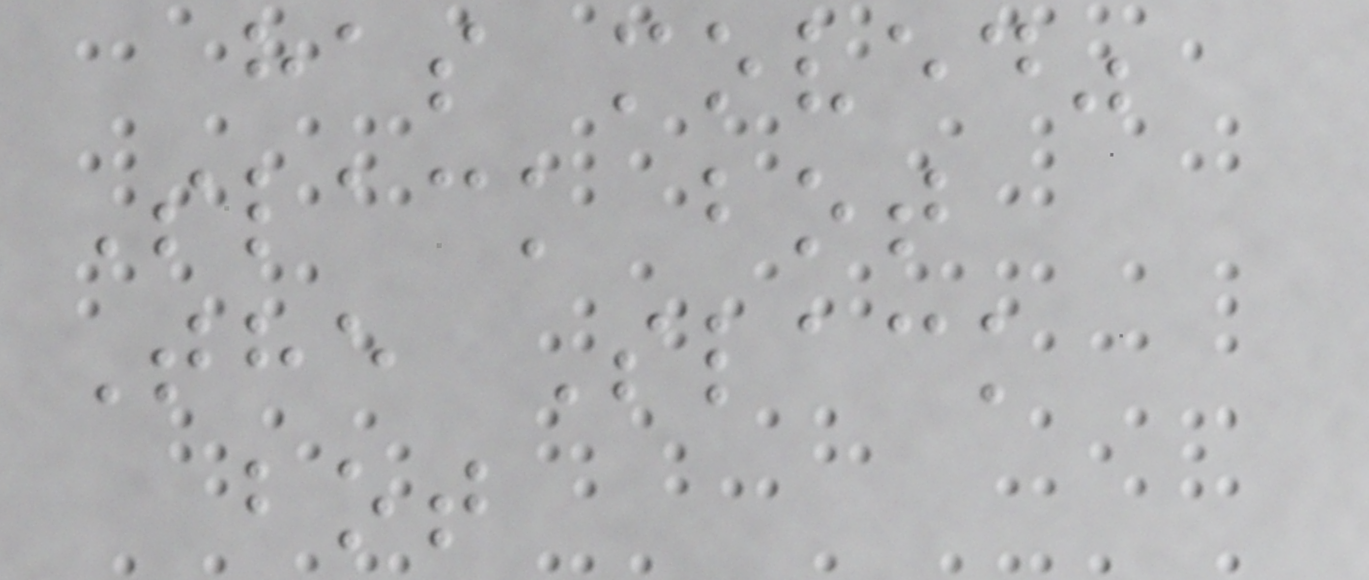has moved"
Slack bot
The Slack
bot
